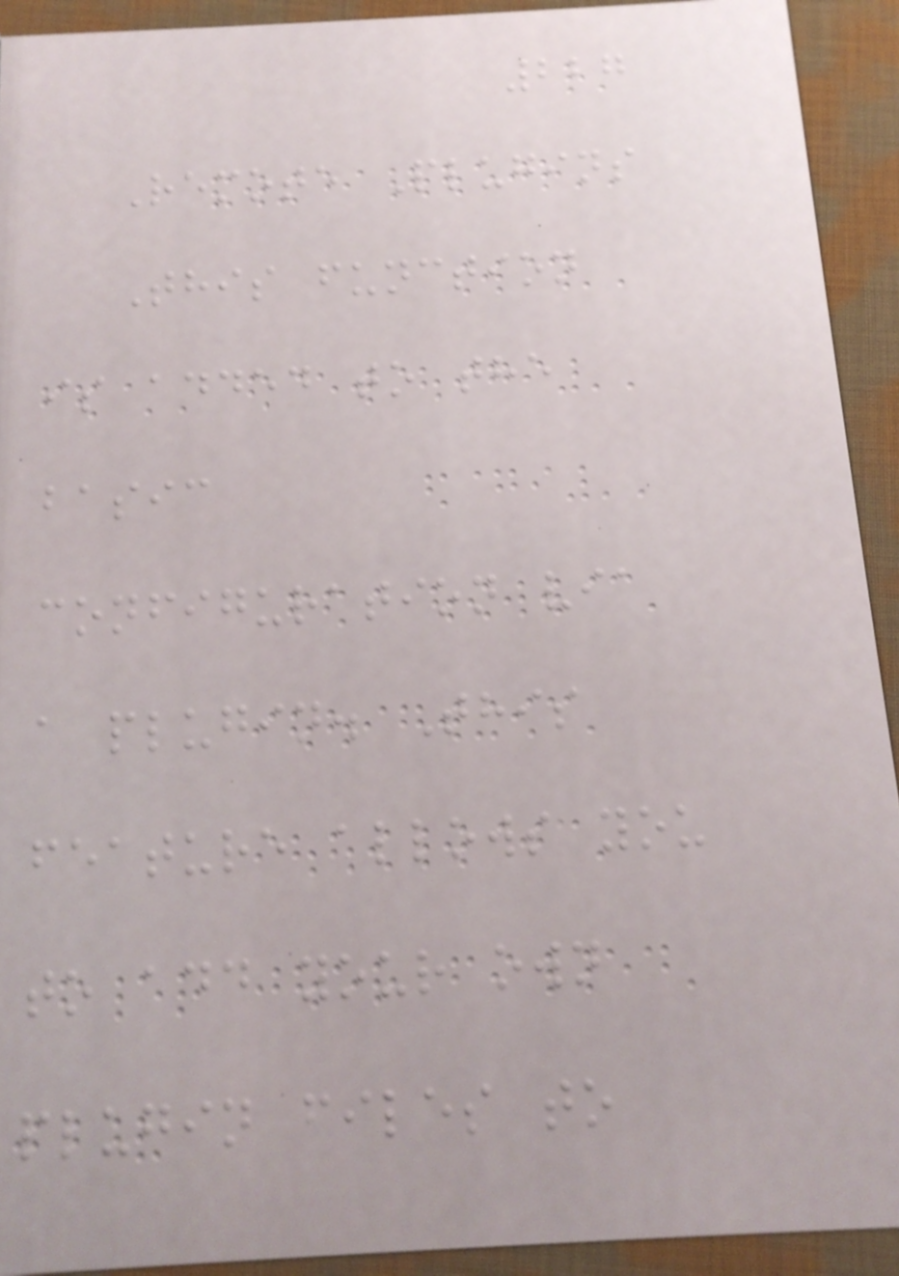227
Remote Plugins
This function
is added to the
basic
configuration via
a plugin. This
feature allows you
to add your own
plugin files to
